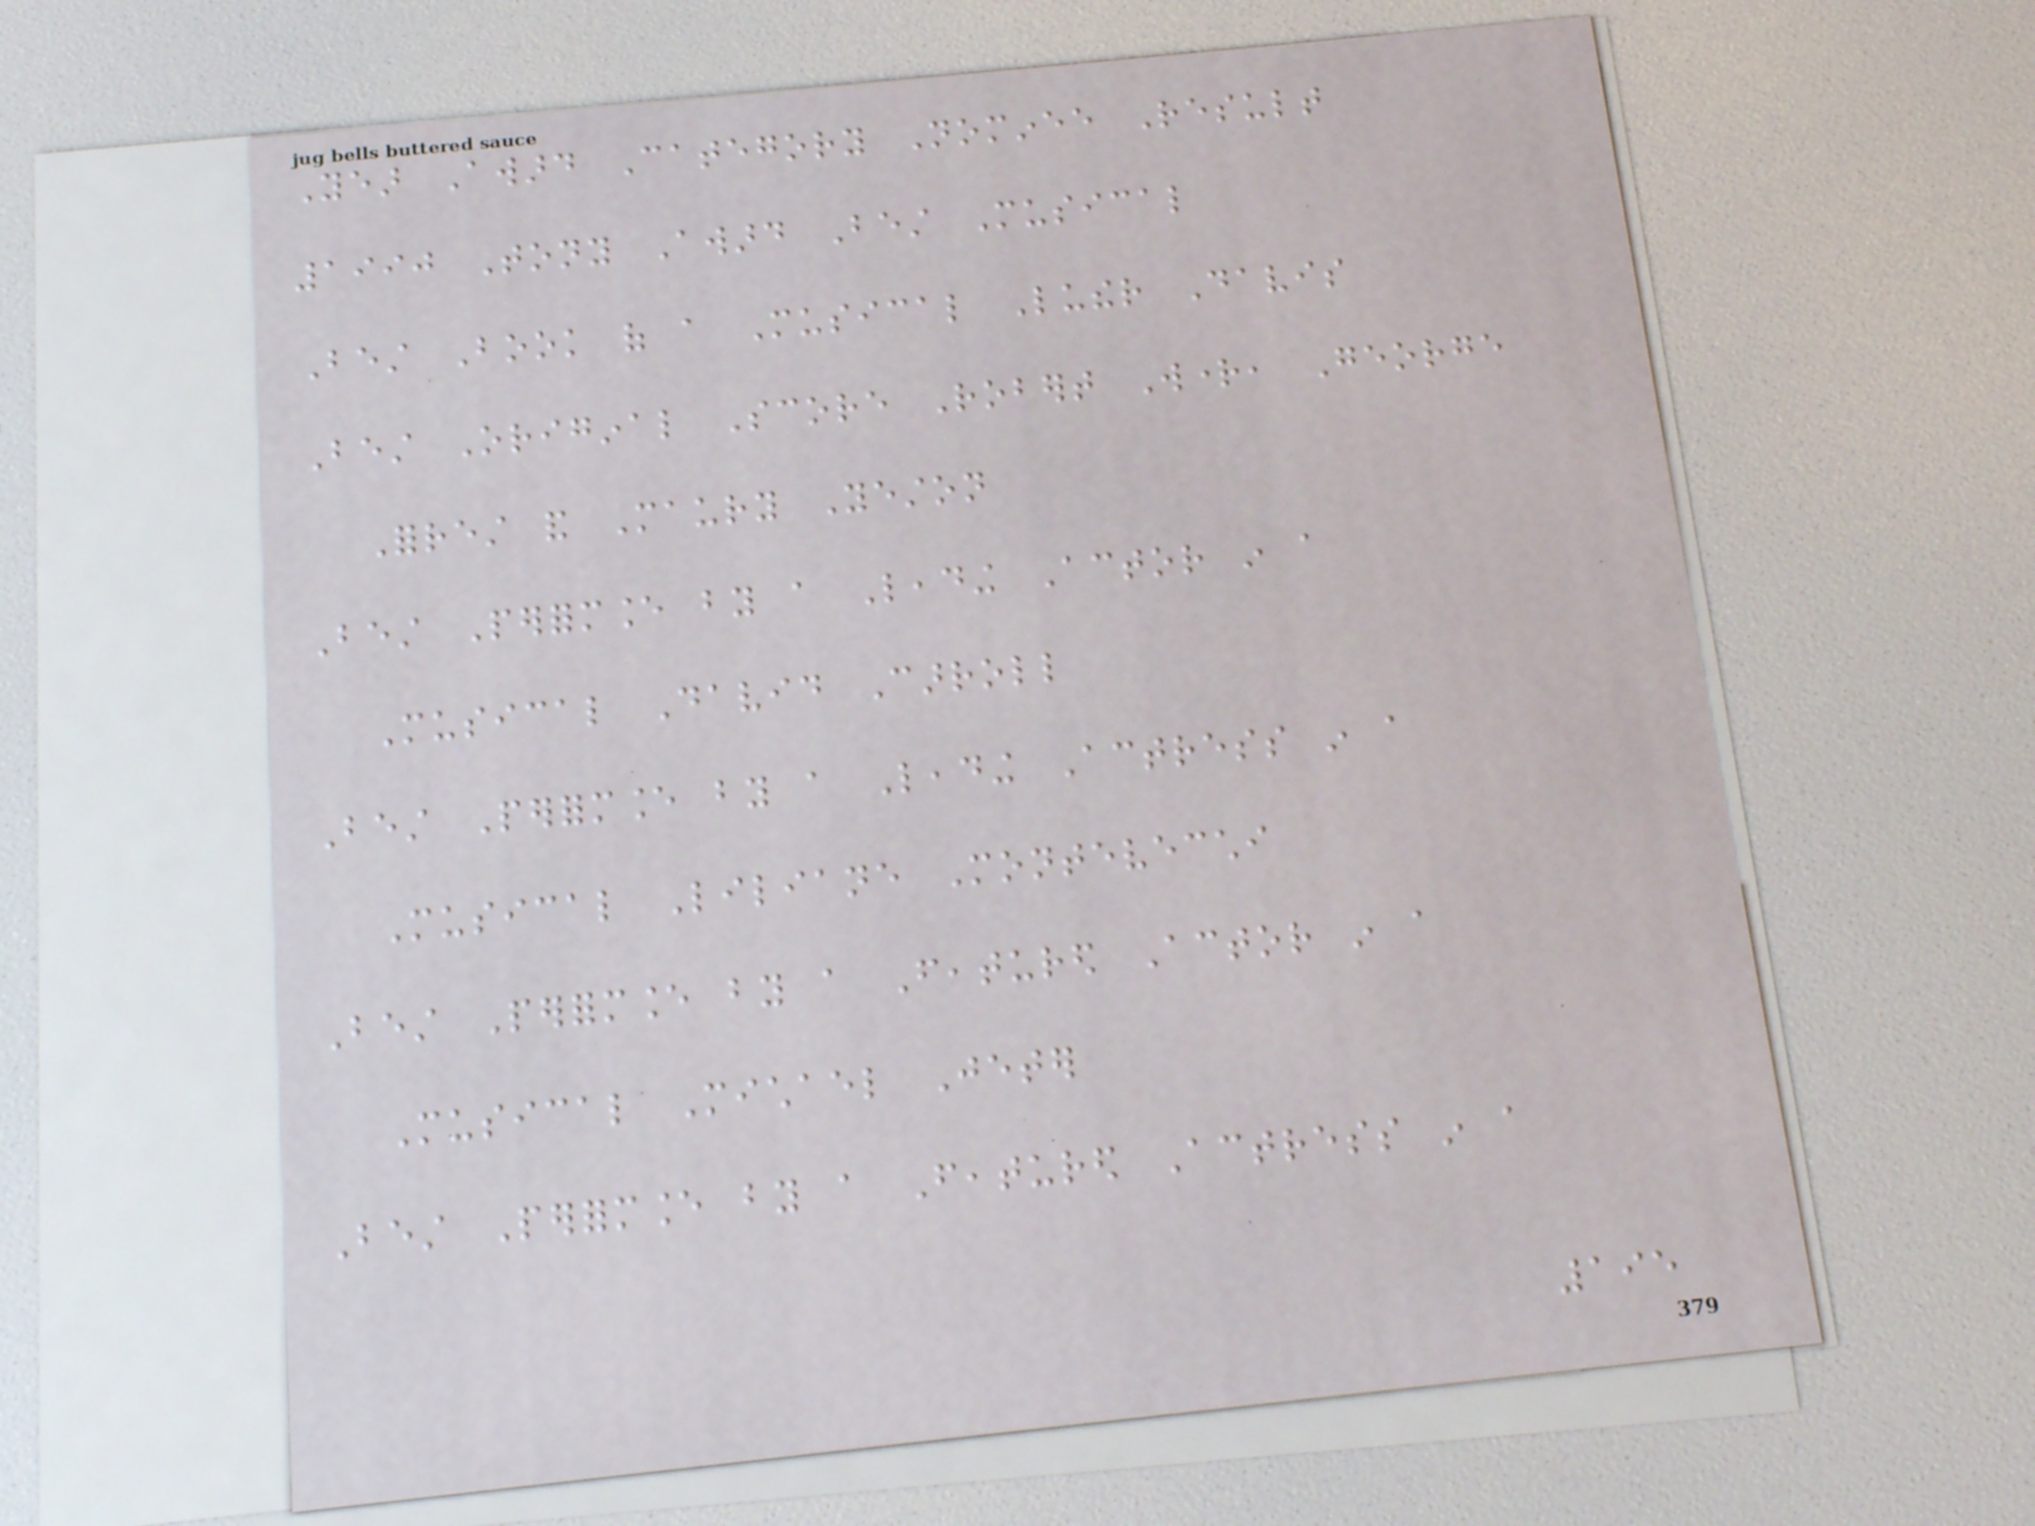Year Award Category Nominee Result
1990 Tony Award Best Musical
Best Book of a Musical Luther Davis
Best Original Score Robert Wright, George
Forrest and Maury Yeston
Best Performance by a Leading Actor in a
Musical David Carroll
Best Performance by a Leading Actress in a
Musical Liliane Montevecchi
Best Performance by a Featured Actor in a
Musical Michael Jeter
Best Performance by a Featured Actress in a
195
